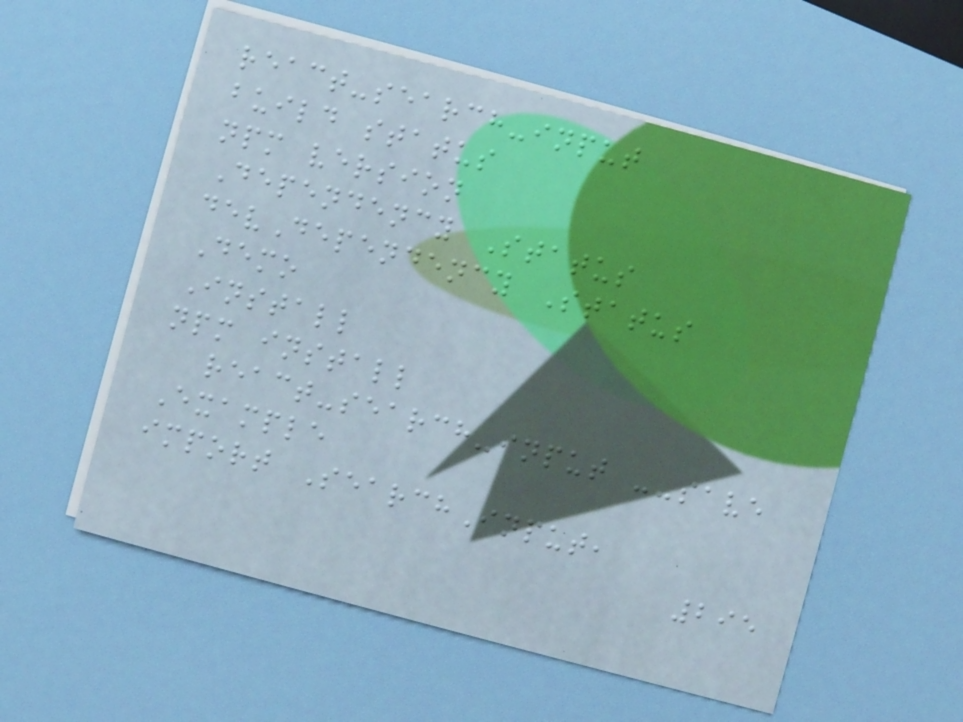react-search-input
build status
npm version
Dependency Status
devDependency Status
Demo
Install
npm install
react-search-input --save
Example
import SearchInput,
295
